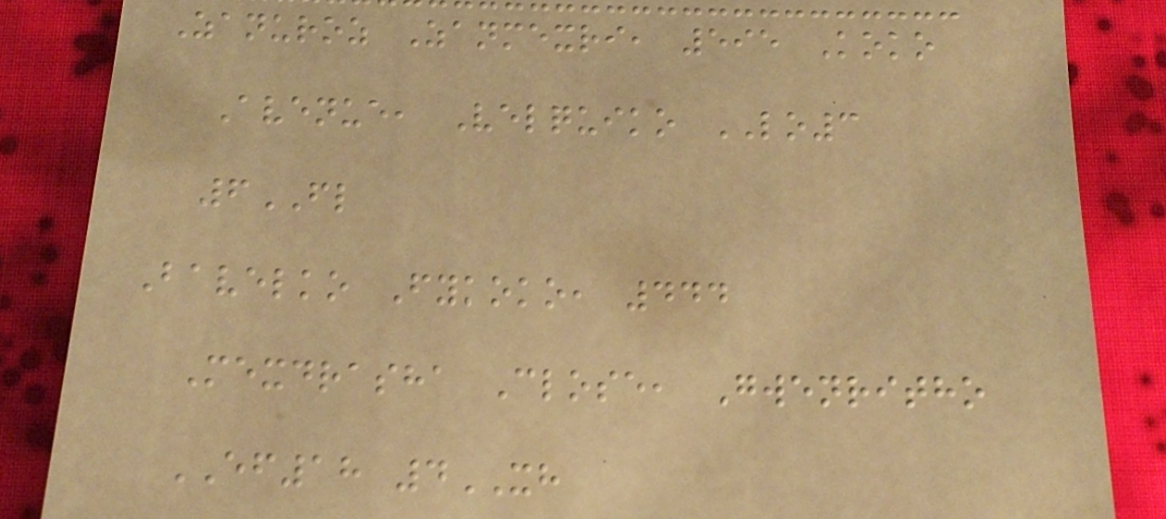Zanuroz Zanmexri, 595 Koko
Avenue, Velquiko LO3
6FL
Bavelko Fykoko, 444
Mexdrasha Close, Gwenritho
EF18 4XH
